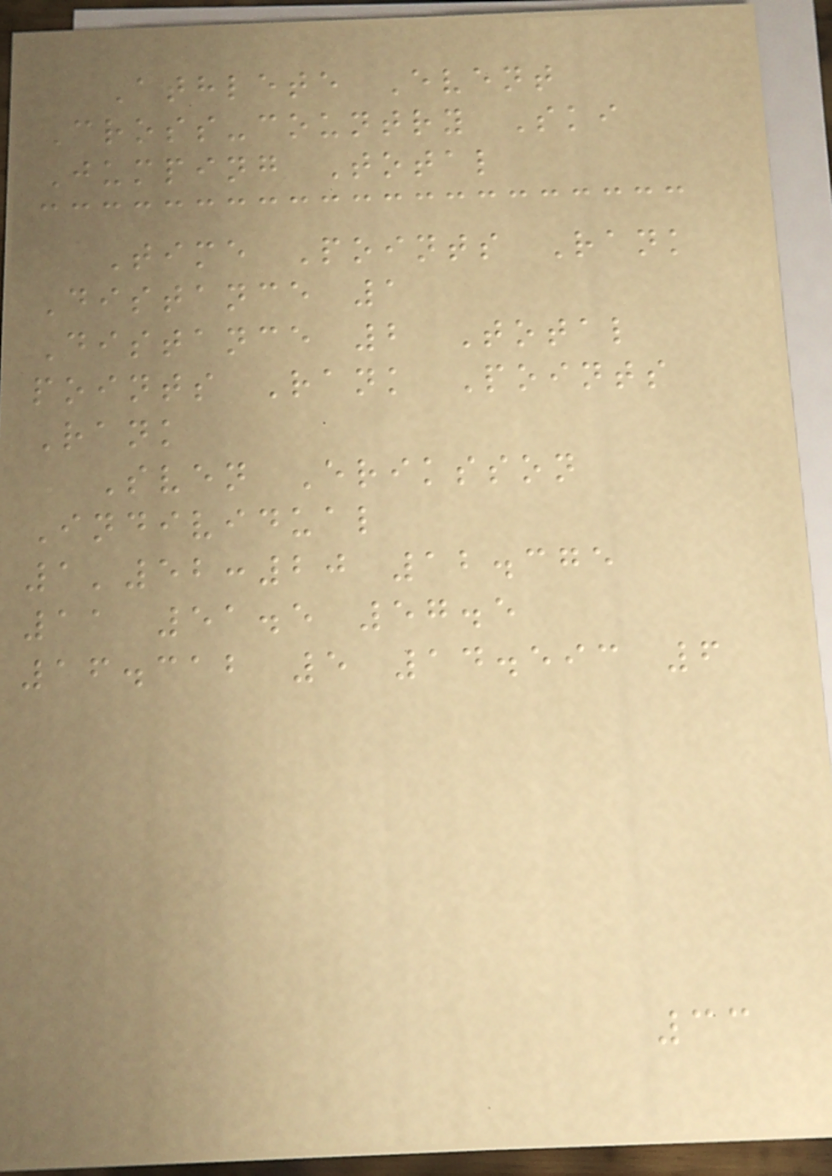Athlete Event
Cross-country Ski
Jumping Total
Time Points Rank
Distance 1
Distance 2 Total
points Rank Points
Rank
Sven Eriksson
Individual
1'52:20 12.375
11 51.5 57.5
16.312 5 14.593 6
33
